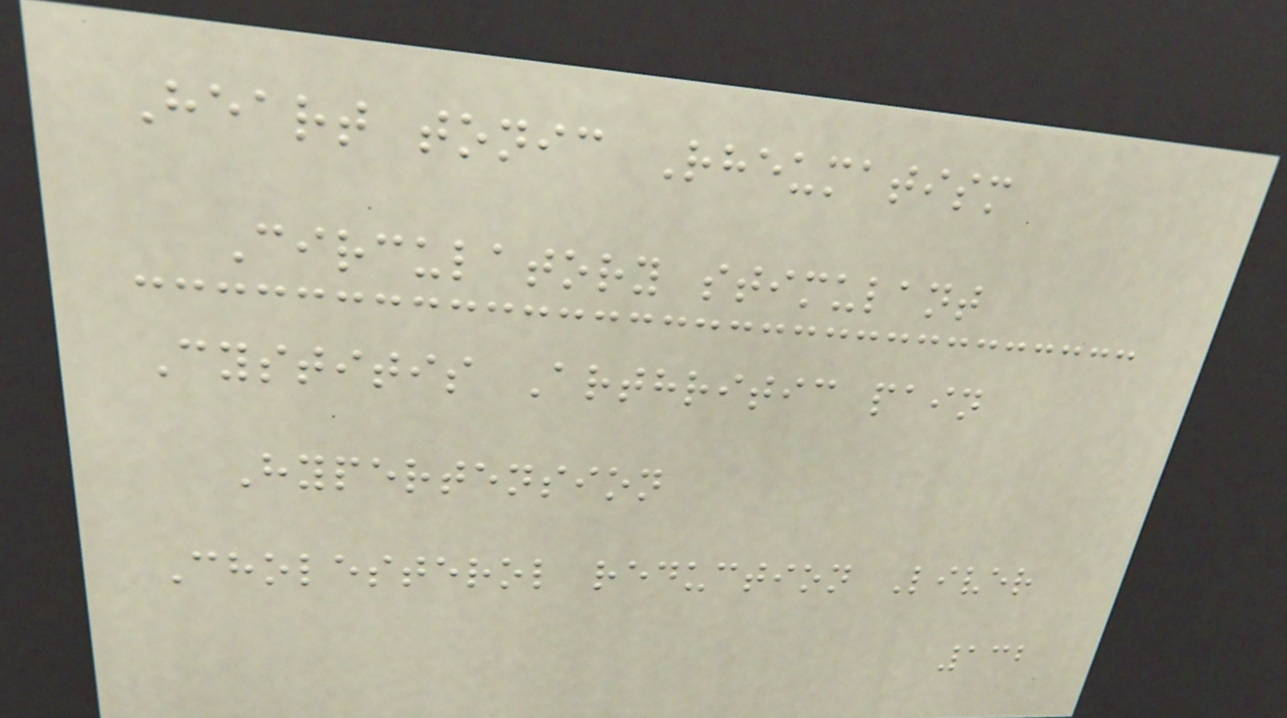Heart tonic Rheumatism
Circulatory stimulant
Cystitis Arthritic pain
Hypertension
Cholesterol reduction Liver
132
